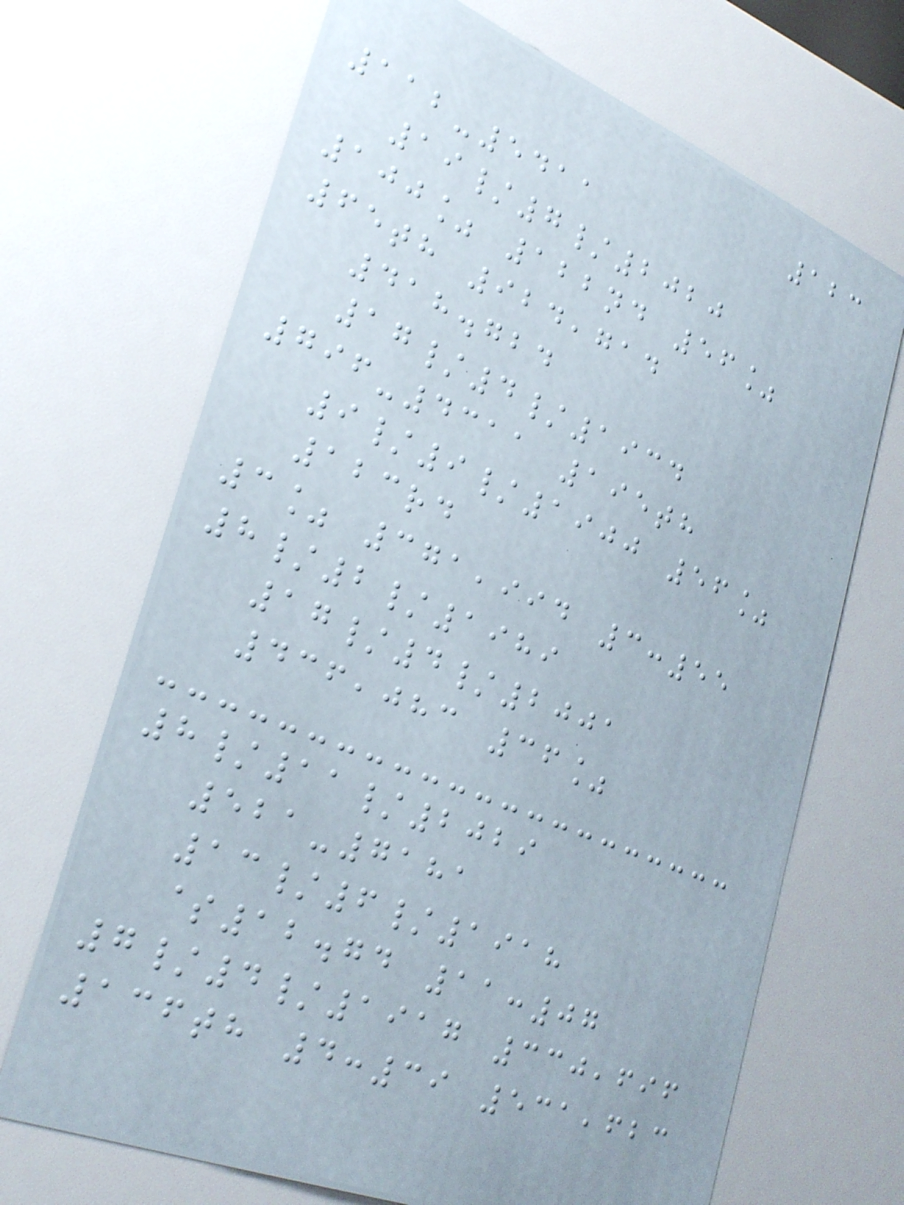123
112-5411
19/7/2020
100% 122nd 56%
65th 924,714
418.724
17/4/1934
796-4311 195th
9/9/1900 56%
123rd
3% 371,994 3:55
8/2/1989
17/4/2001
436,083 36%
8/11/2029
521-7181
13/6/1918
$12.74 11:07
7/4/1917 330,696
136th 4:39 531,623
